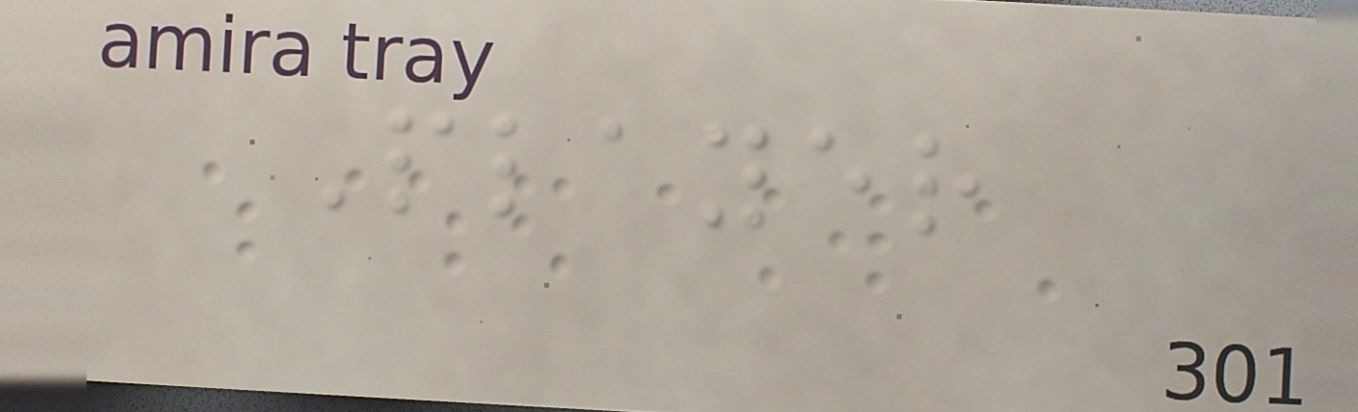Player
